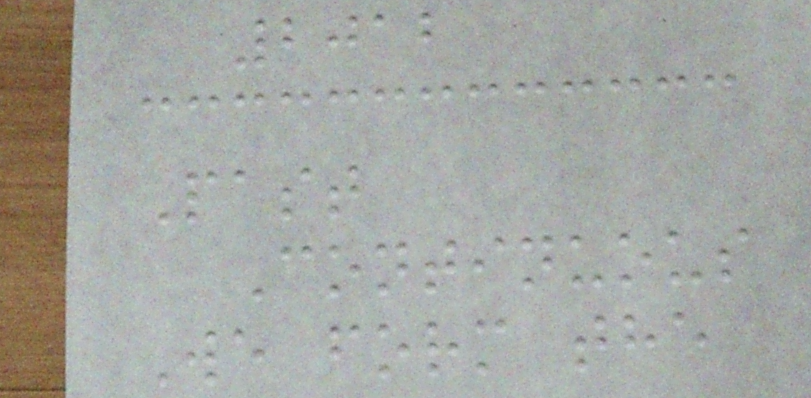2012
Past
Continuous
We form the
